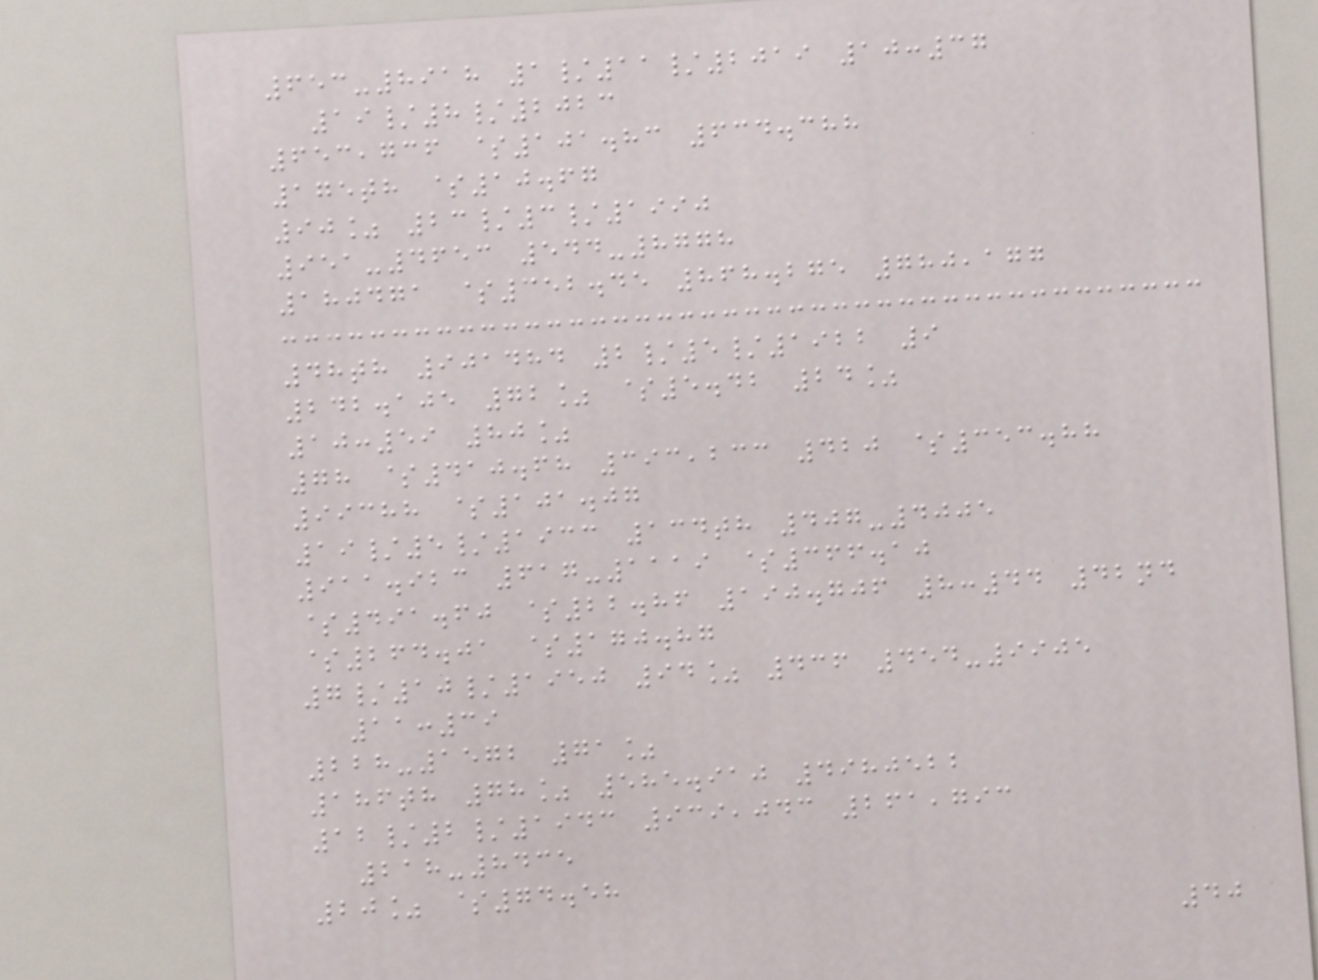653-8918 1/11/2019 10:37
19/8/2023
653,736 $101.83 634.388
175th $10.67
90% 23/3/1990
951-4653 544-8778
180471 $352.45 868.275 780,177
48th 901484 2/5/1922 9
242.105 72% $5.42 24%
10:59 80%
78 $410.68 393,233 420 $353.88
99388 $101.07
19/5/1933 134th 407-4005
911.923 617-1119 $366.10
$491.60 $22.86 190.706 8:44 42nd
$264.01 $170.87
7/10/1950 94% 436 454-9905
11:39
228-1572 71%
186th 78% 585.910 4980522
12/2/1943 939,043 261,793
218-8435
20% $74.58
40
